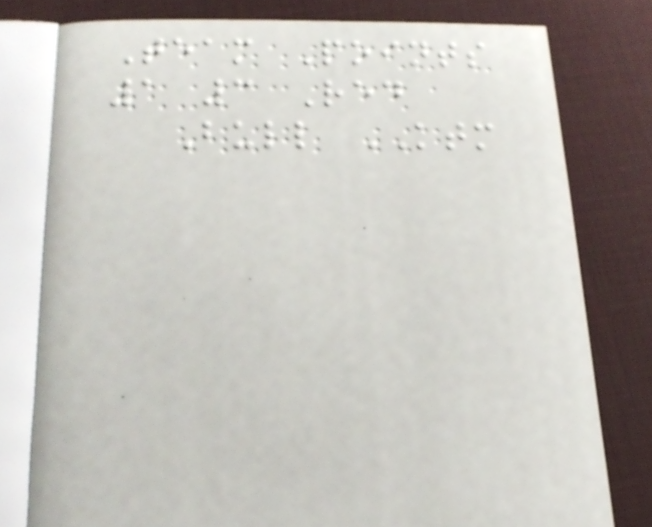Team Points
1 3 Red
Bull KTM
